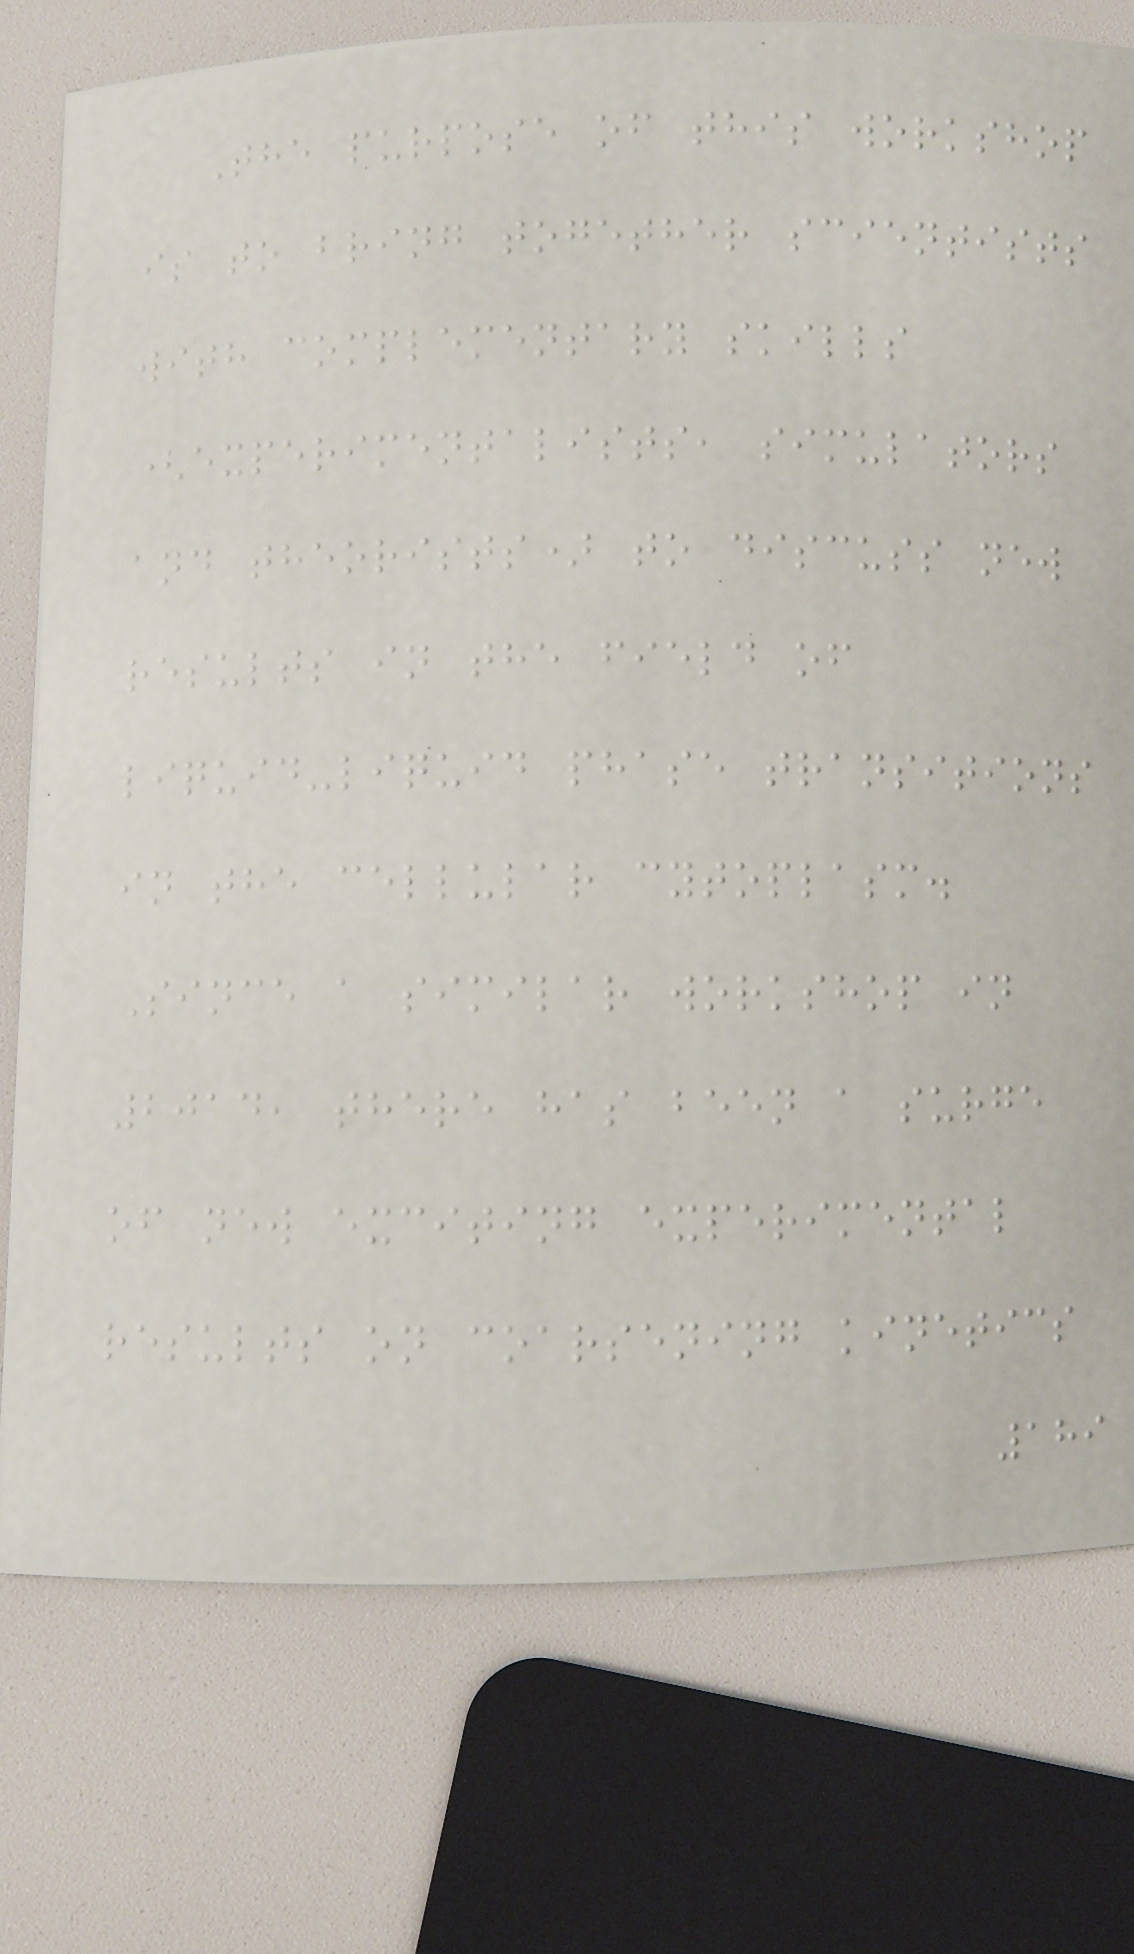The purpose of this workshop
is to bring together scientists
with complementary skills
(experimentalists, simulators
and theorists) to discuss new
results in the field of
liquid-liquid phase transitions
in the cellular cytoplasm.
Since a similar workshop in
2014, there has been a surge
of new exciting experimental
results on coarsening kinetics
189
